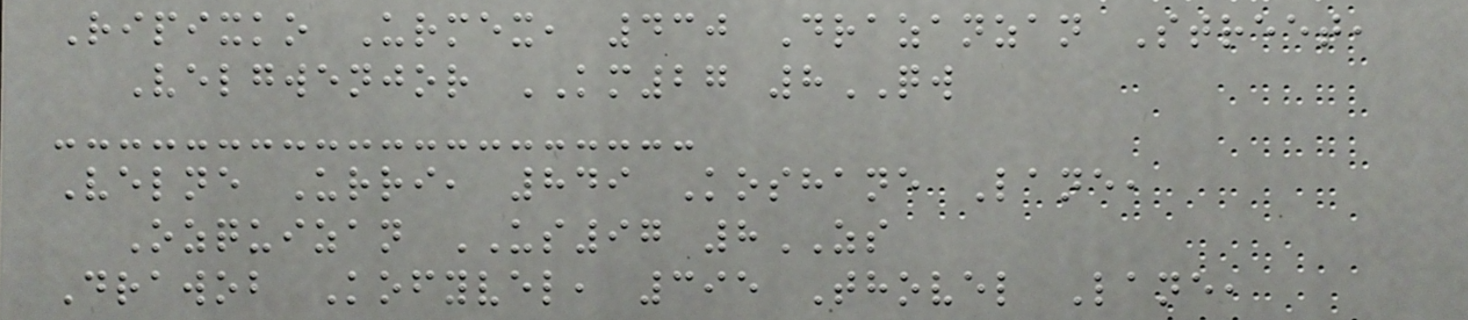Ripixko Urmex, 430 Drazanzan Street,
Velgwenjor KM27 8QW
Velne Urri, 849 Koshane Lane,
Ozquizan US97 8ZS
Drawob Kofyvel, 395 Thovel Lane,
